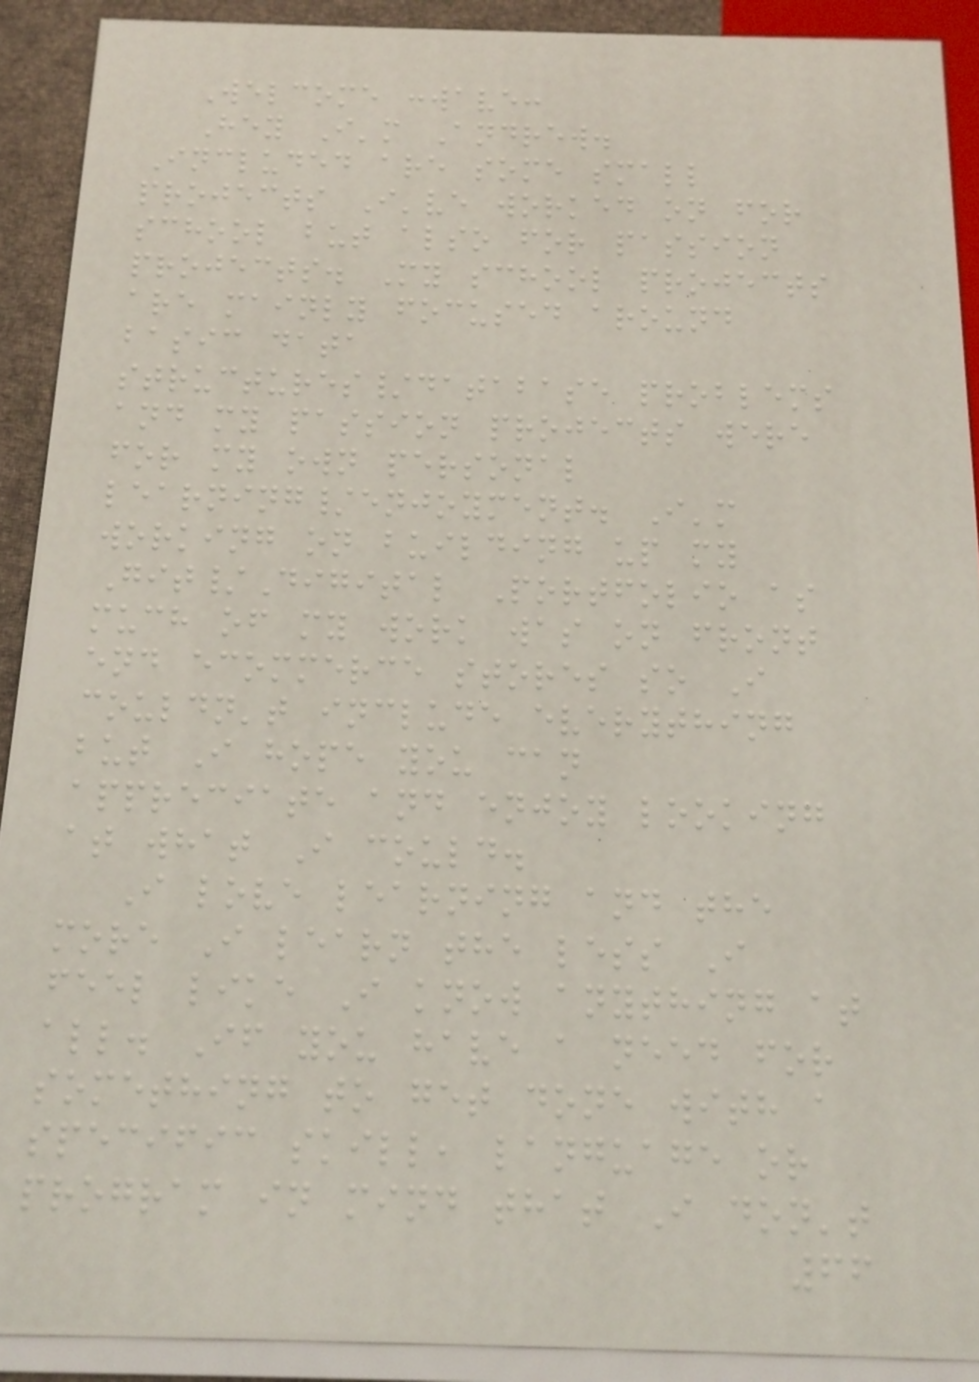Welcome :wave:
Hey I'm Andrew.
Included are some small
projects I've worked on for
school but also for passion
projects. My school projects
are mainly focused around
basic data
structures/database problems
and my passion projects were
for my own personal
learning/enjoyment. I'm
working on building up my
Git/Digital Portfolio as
much of my work was on front
end ecommerce stores so I
couldn't include everything
but I hope you can
appreciate and enjoy looking
at what I could.
I love learning and the
more I learn the less I
feel like I know anything at
all. If you have a need for
something to get done with a
specific skill, language or
program in mind that I don't
66
